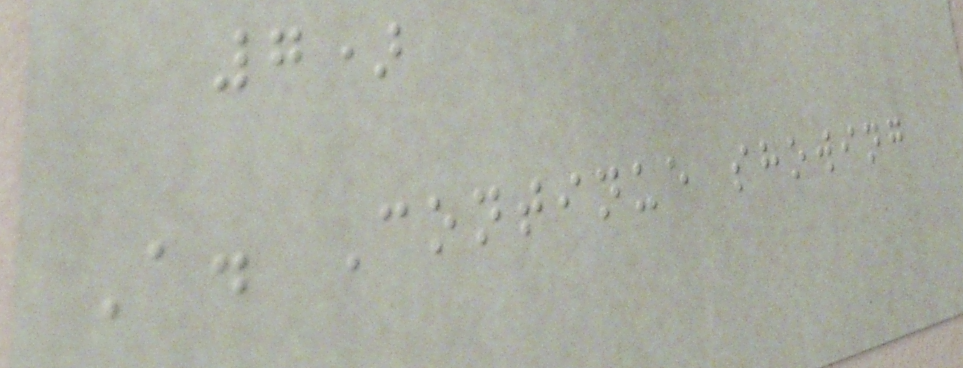7)
A. Continue showing
